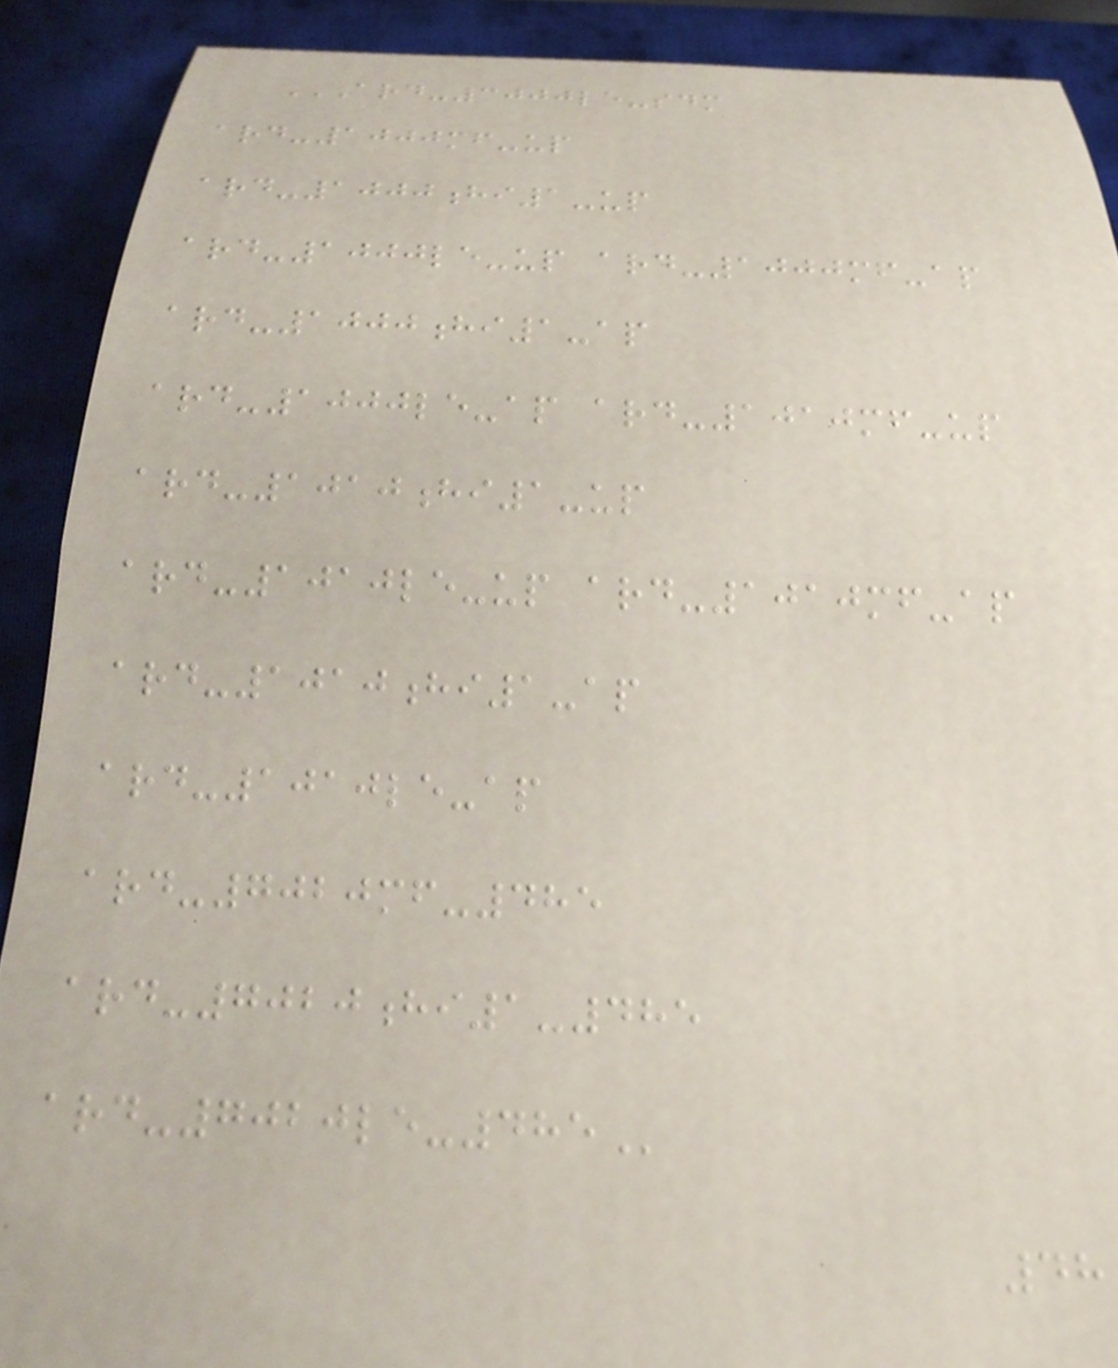ARD-3000LE-SDM
ARD-1000MF-UP
ARD-1000HI1-UP
ARD-1000LE-UP ARD-1000MF-AP
ARD-1000HI1-AP
ARD-1000LE-AP ARD-1010MF-UP
ARD-1010HI1-UP
ARD-1010LE-UP ARD-1010MF-AP
ARD-1010HI1-AP
ARD-1010LE-AP
ARD-7020MF-485
ARD-7020HI1-485
ARD-7020LE-485
48
